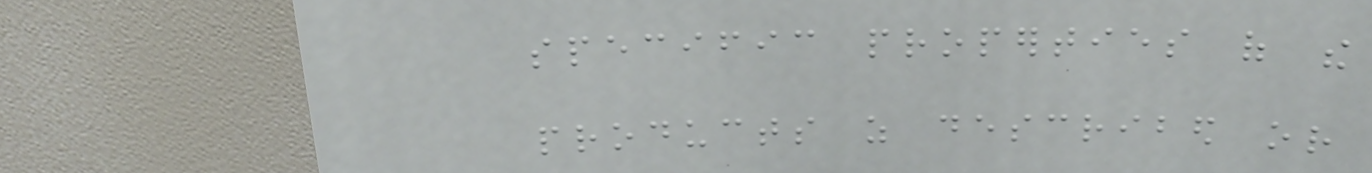specific properties of the
products as described or
